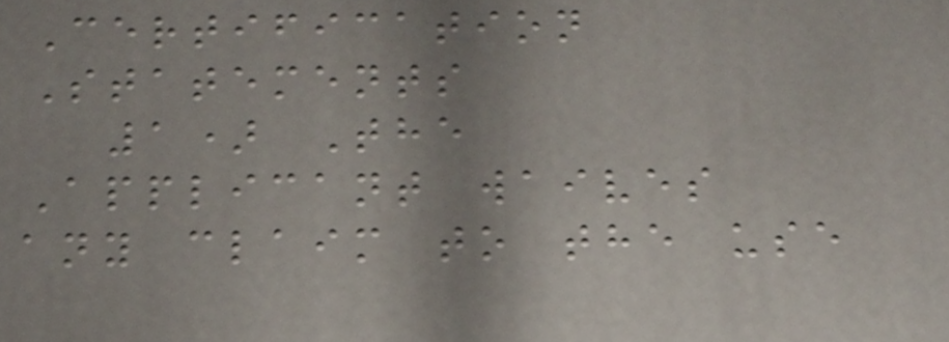Certification
Statements
1) The
Applicant waives
any claim to the use
